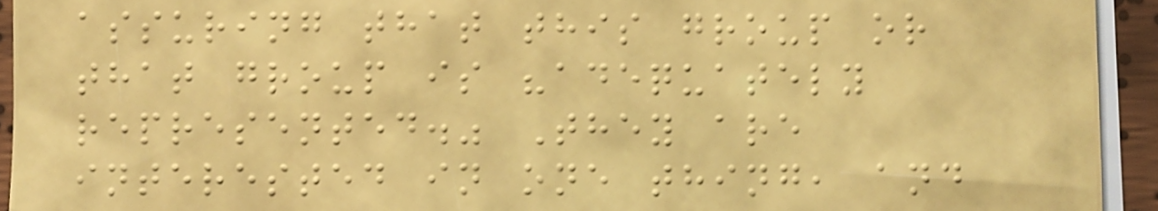assuring that this group or
that group is "adequately
represented." They are
interested in one thing, and
